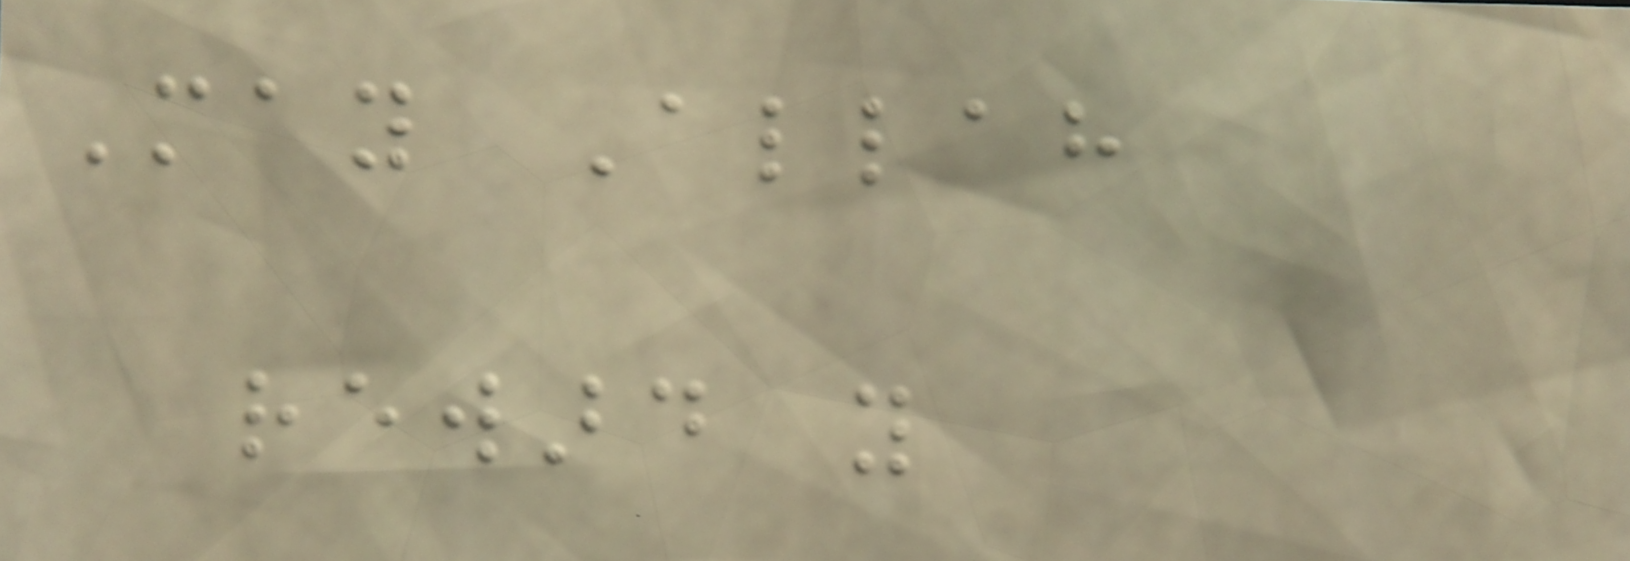May Allah
reward you
